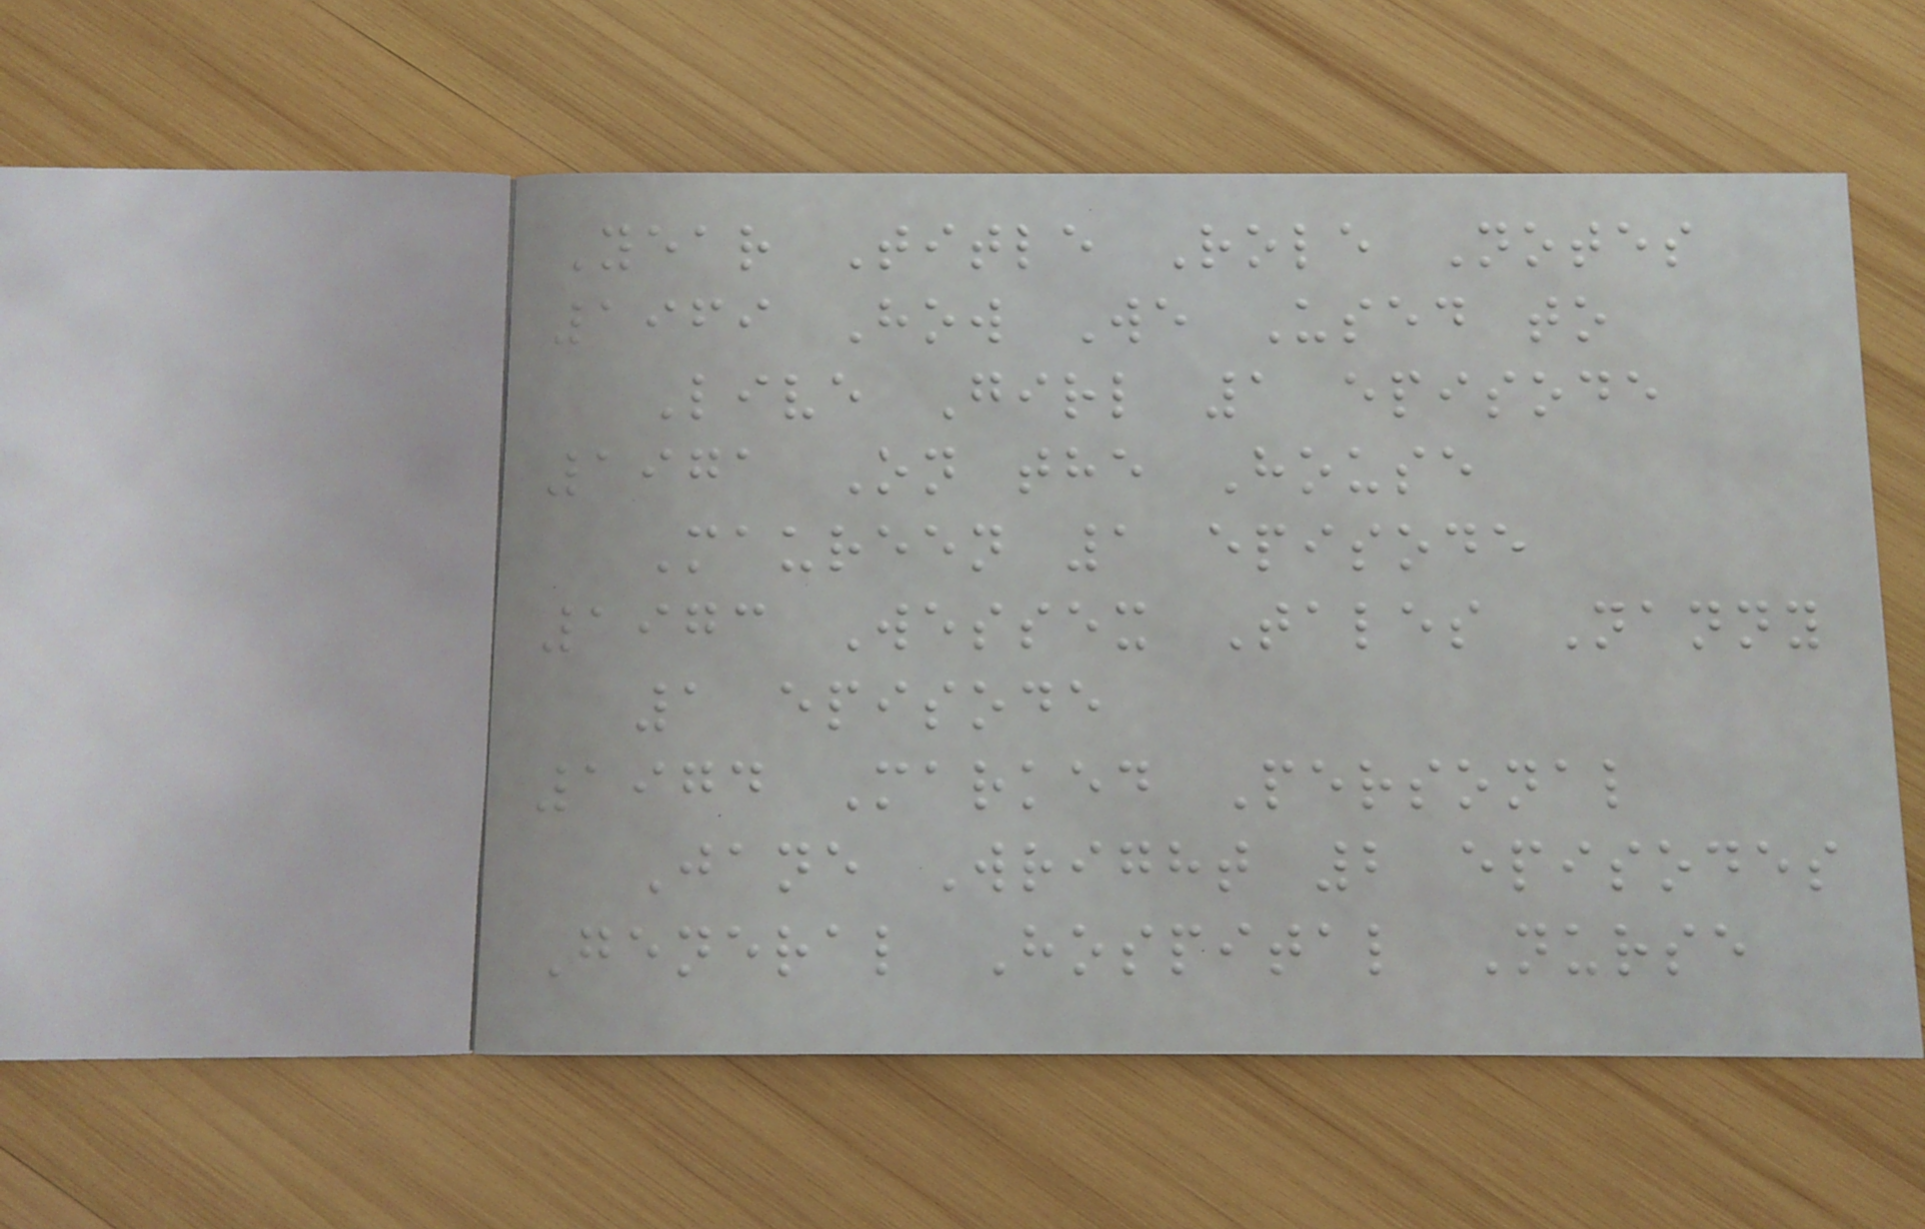Year Title Role Notes
1969 How We Used to
Live Girl 1 episode
1971 On the House
Maureen 1 episode
1973 Wessex Tales Nanny
1 episode
1974 Marked Personal
Jane Wright 2 episodes
General Hospital Nurse
